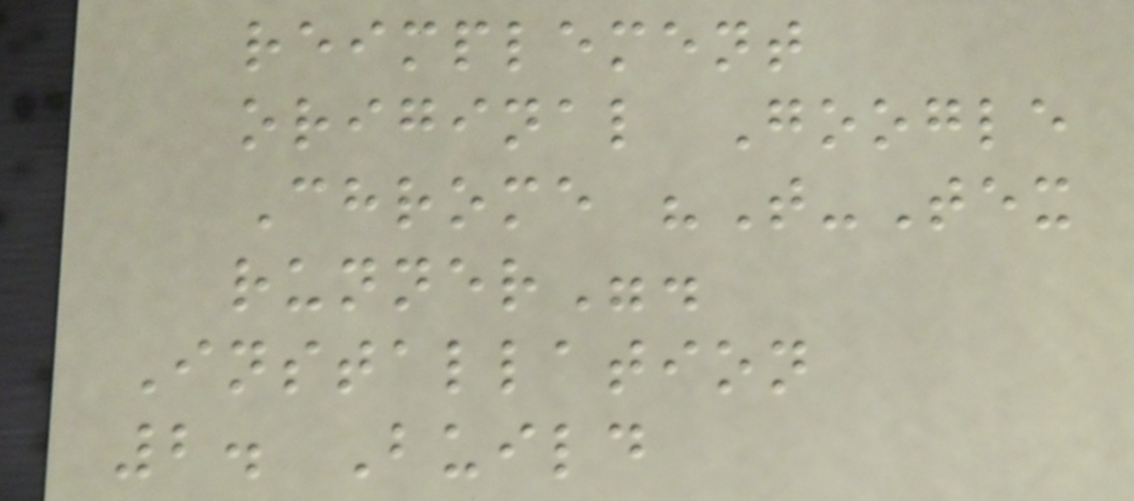reimplement
original Google
Chrome "T-Tex
runner".
Installation
2. Build
